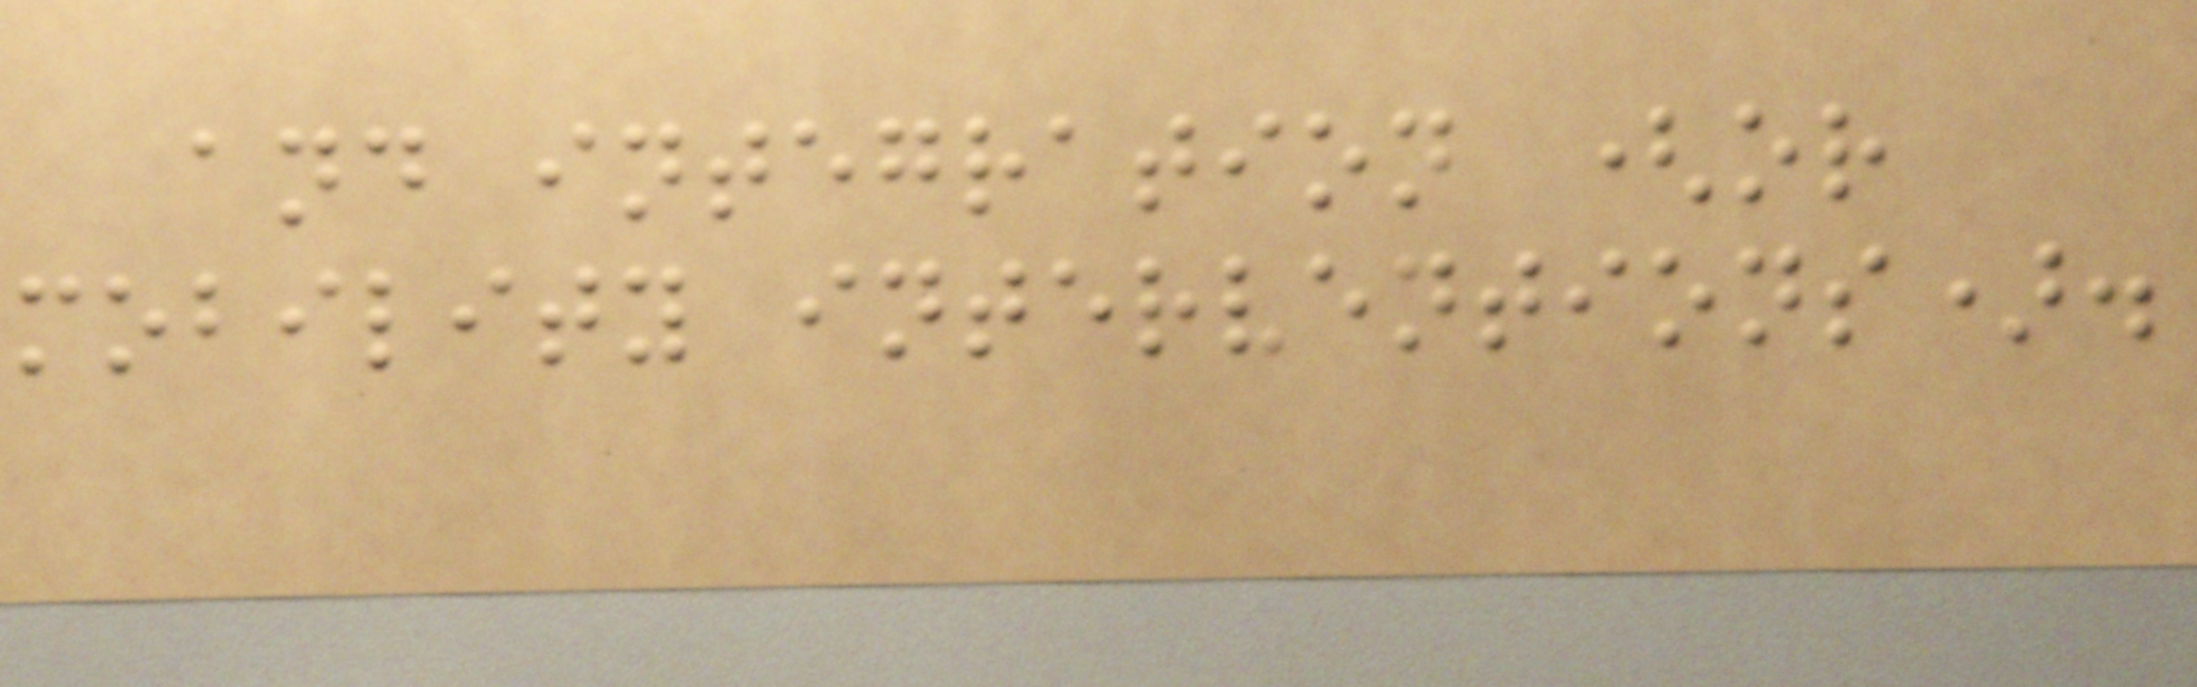and integration (or
mobility interventions).
